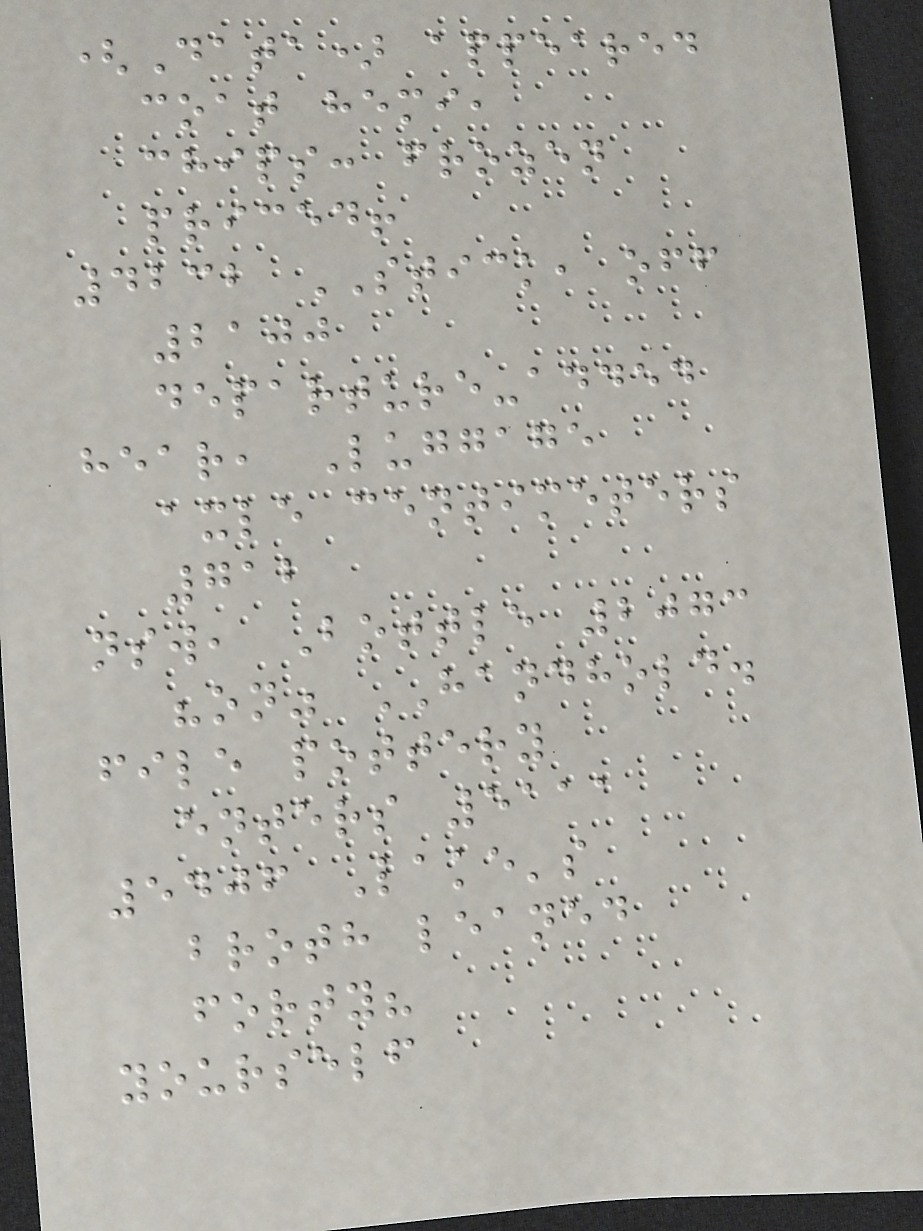(Data) appeared
coat hemi,
chips: frozen
priced!
4232 STICK, off
2100
departure-added
hear, Luggage
axle centimeters
712
nsw, Bottle 2073
"on" HANDHOLD.
file pottery
enters 5111
5406 Lake's
broth leaned
forty?
yourself
